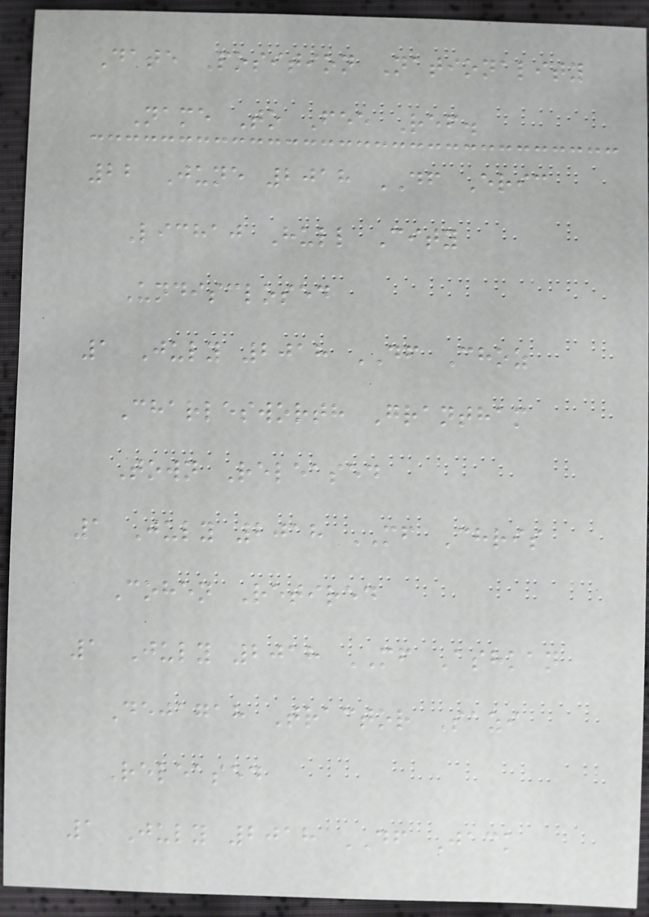Date Position Nationality
Name To Fee Ref.
22 June 2018 DF Eric
Lichaj Hull City
Undisclosed
1 July 2018 DF Choz
Charlesworth Grantham
Town Released
1 July 2018 MF Chris
Cohen Retired
1 July 2018 MF Ashkan
Dejagah Tractor Sazi
Released
1 July 2018 DF Jack
